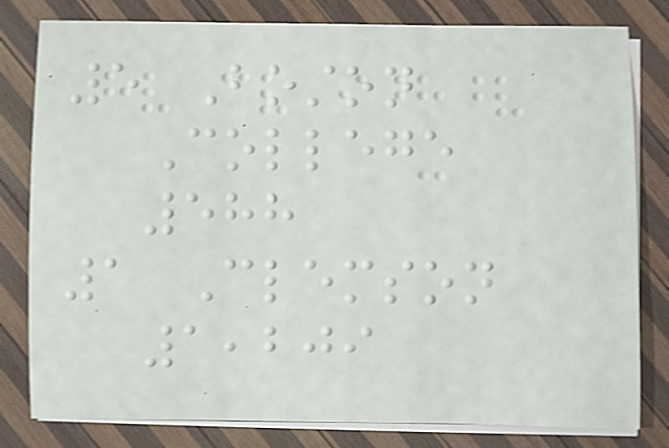5 Boston
College
588
1 Clemson
1,209
